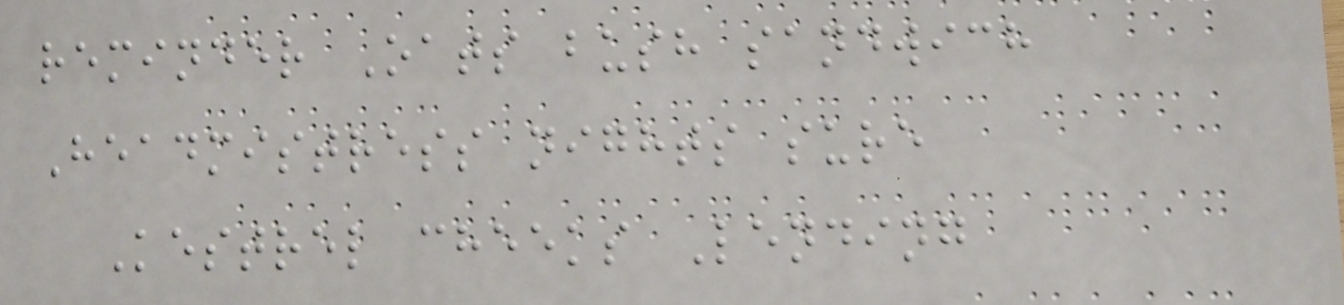reminder Oats bush sandwich
Headmistress nights sure
Kestrel cheeks Lending
